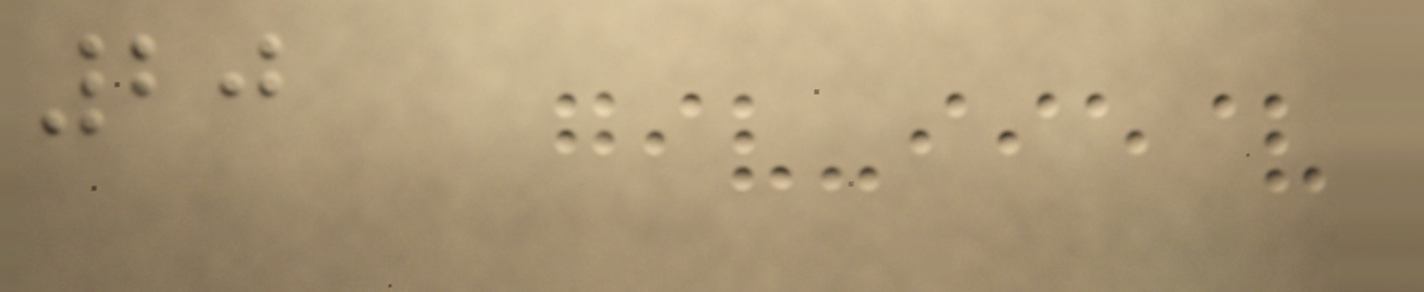20
